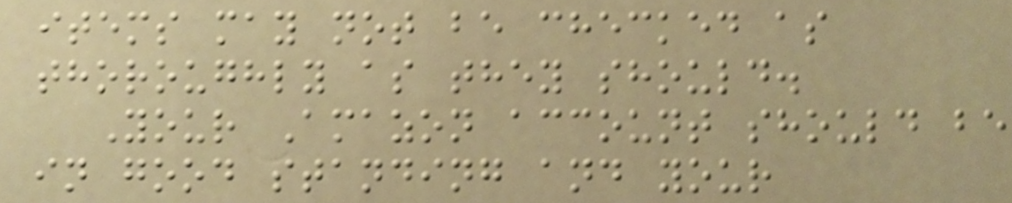items may not be checked as
thoroughly as they should.
Your Amazon account should be
in good standing and your
